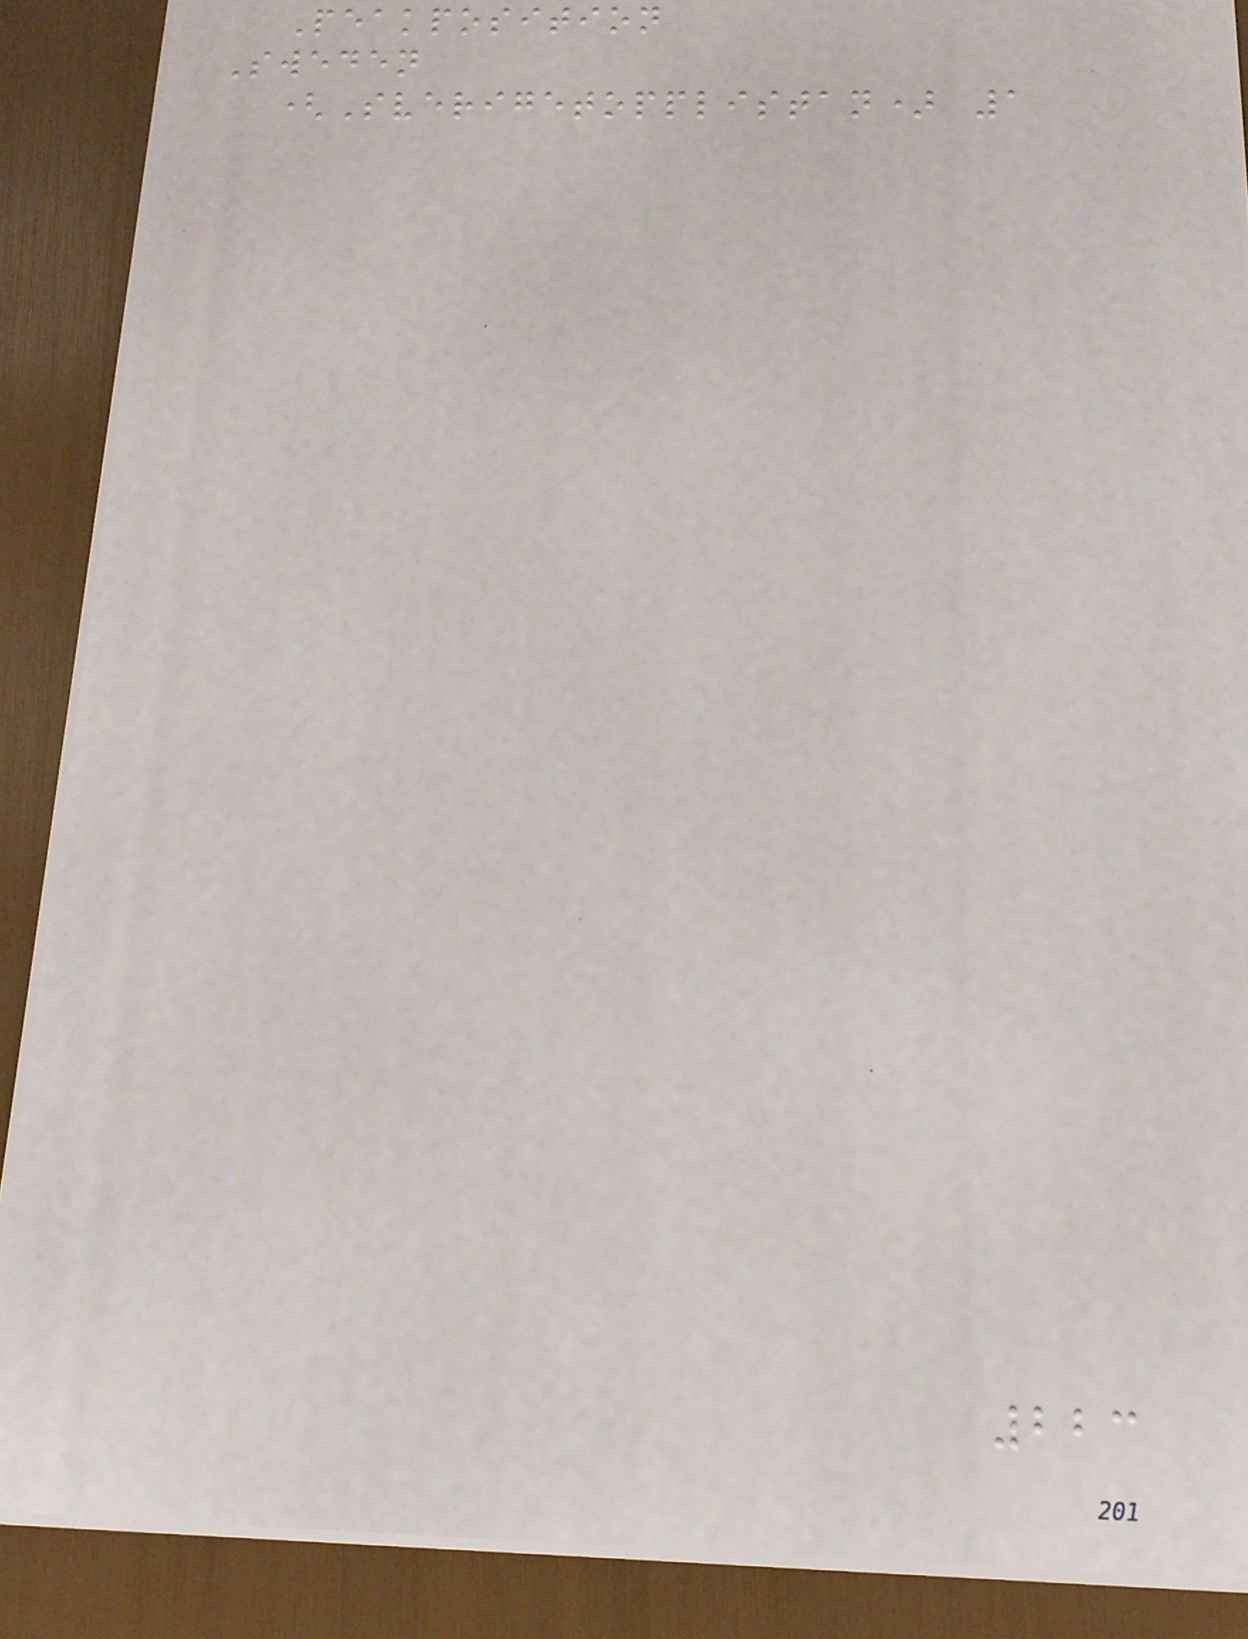Peakposition
Sweden
(Sverigetopplistan) 1
223
